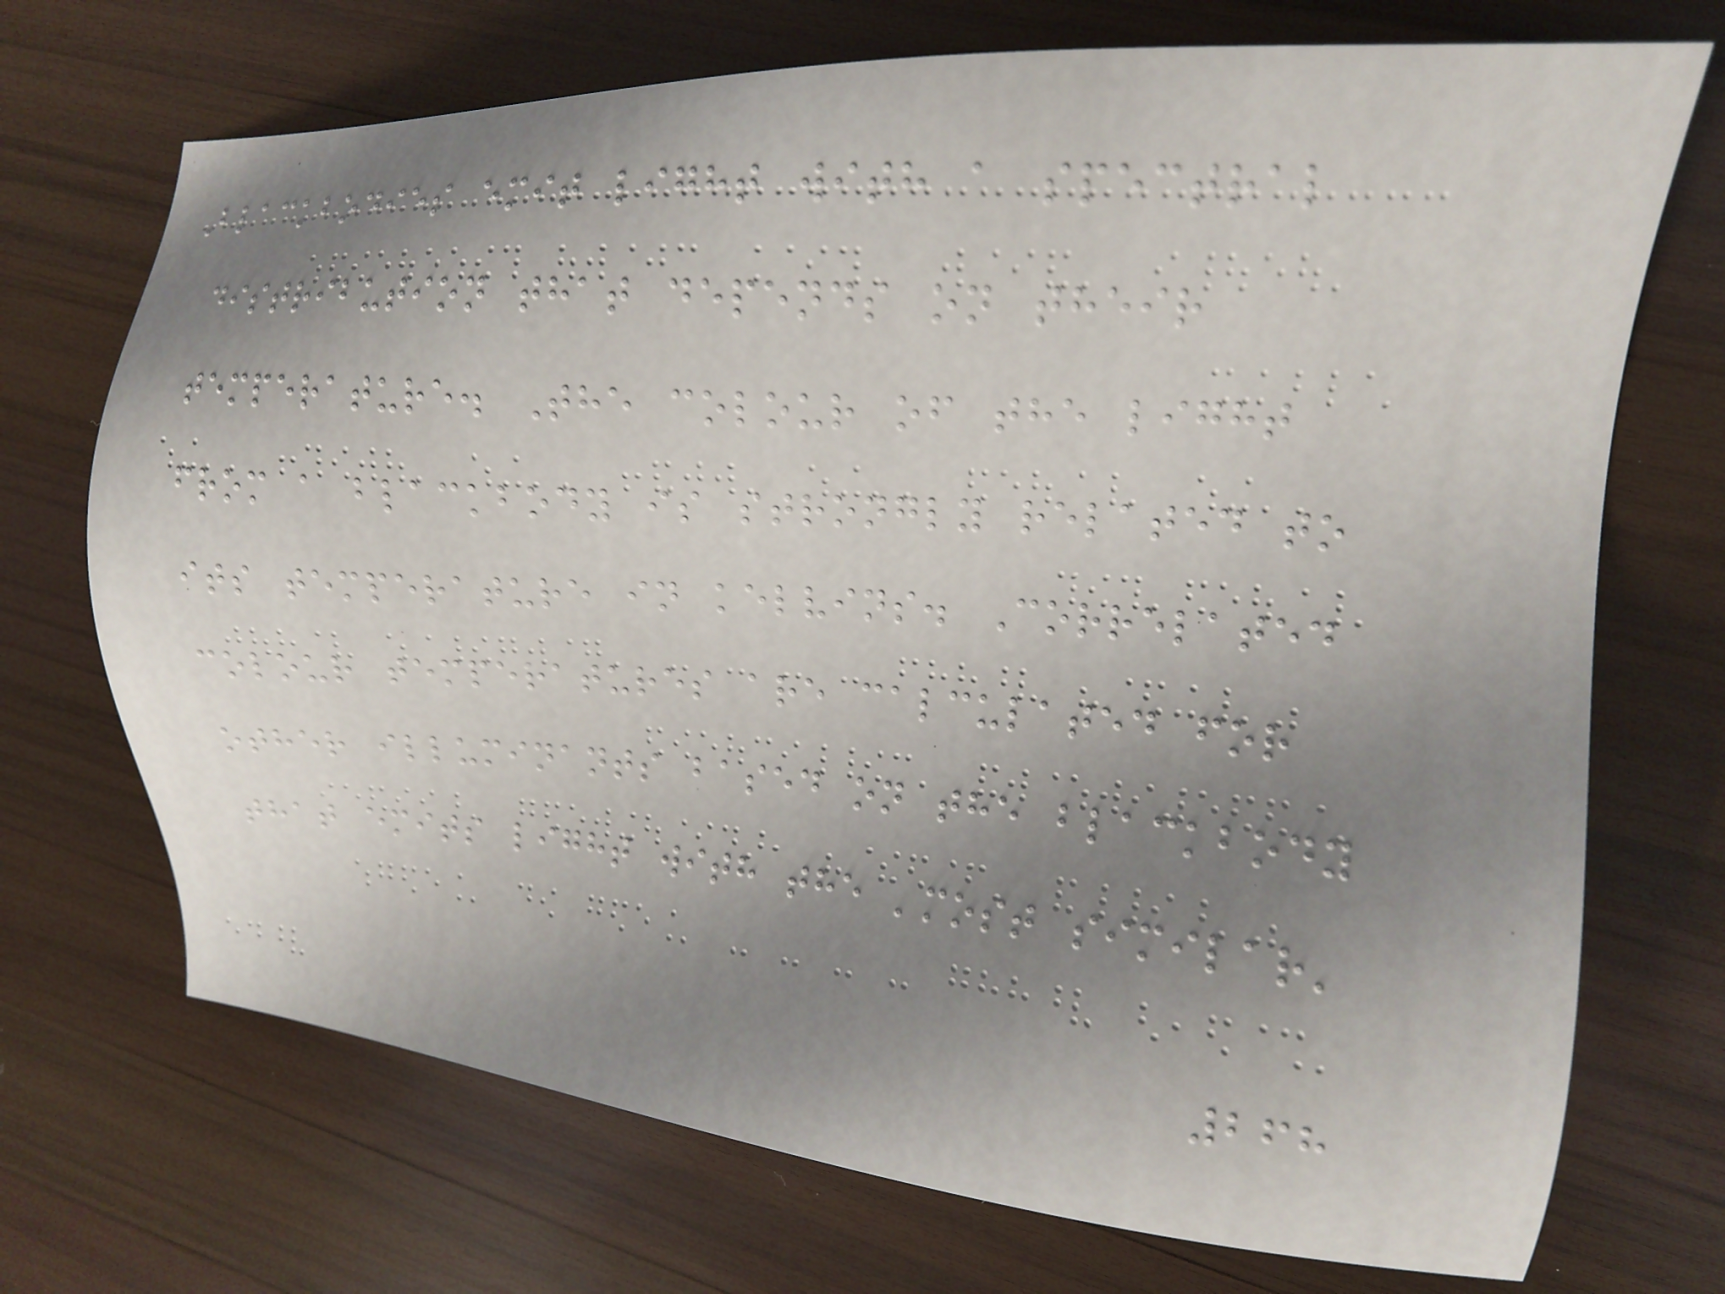Blackbodies emit light with a spectral
distribution that depends on their
temperature. The colour of the light
from a blackbody is strongly related to
its temperature in kelvins. Correlated
colour temperatures are calculated for
other illuminants based on the blackbody
that emits light with the 'most similar'
268
